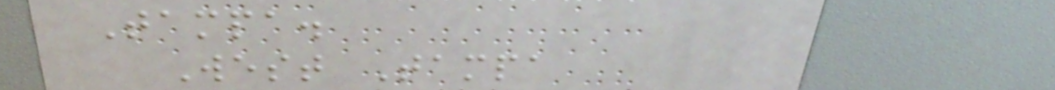Tampa.
West Tampa
